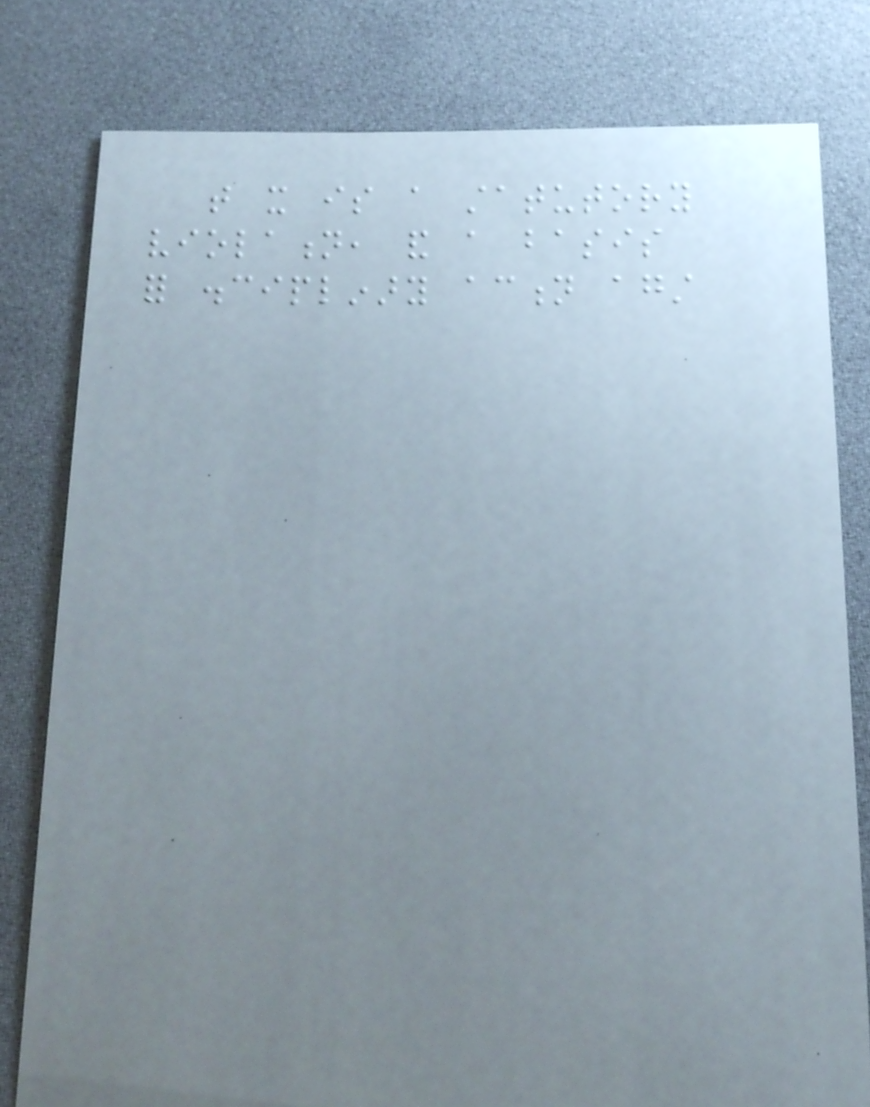that it is a statutory
violation, and a basis
for disciplinary action against
